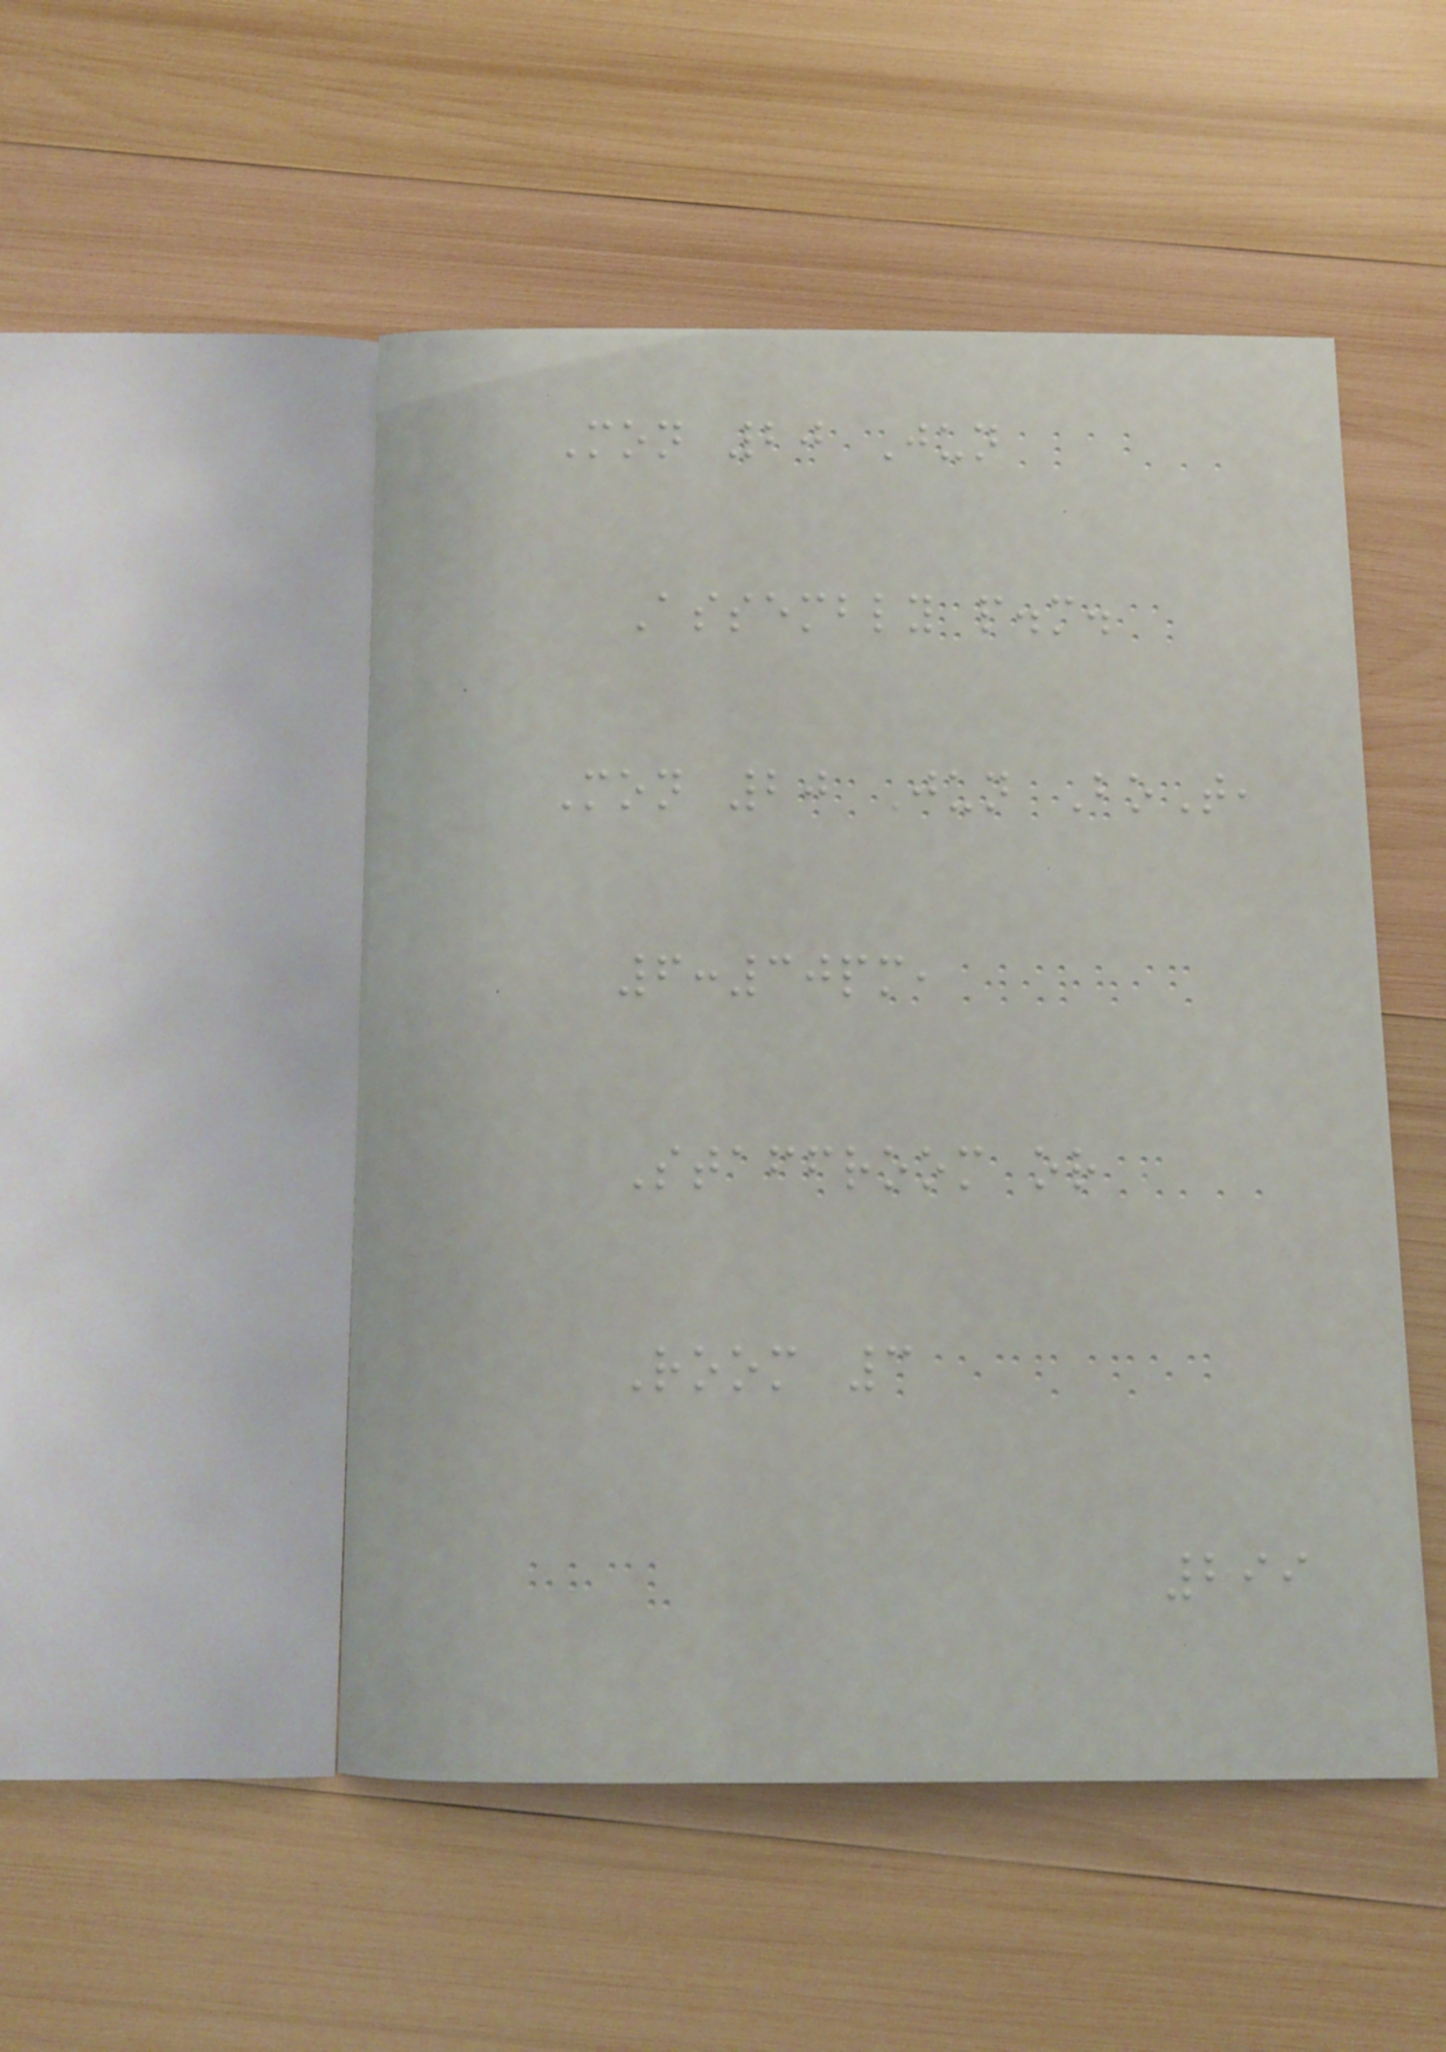Mon 20 Jun
Assembly p.m.
Mon 20 Jun BoT,
6:30pm,
Staffroom or
Room 3
299
